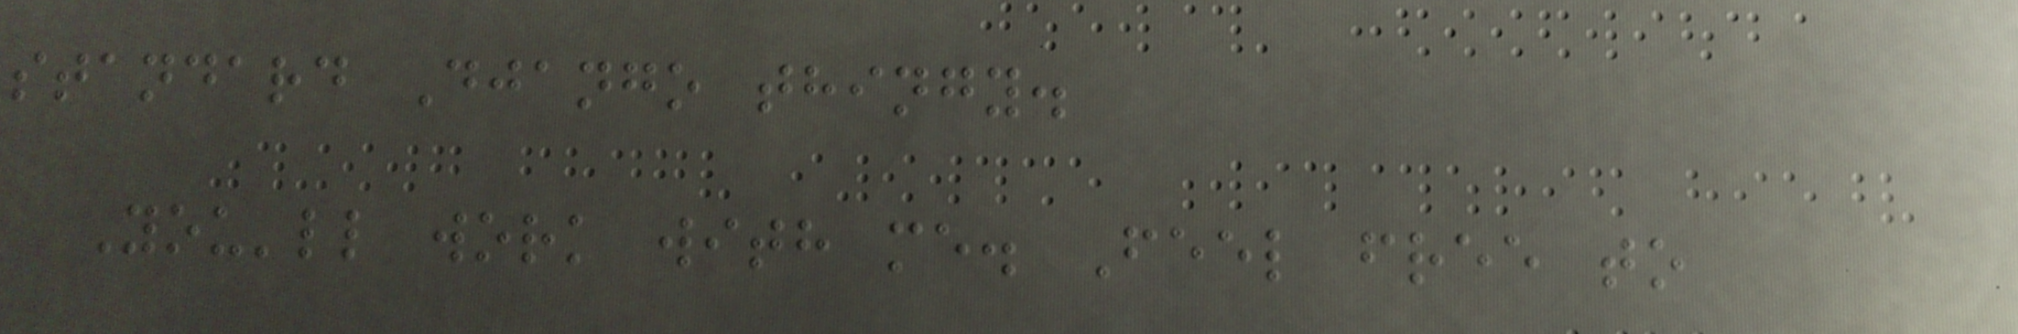standard Django thingy.
You'll work with me. Feel free to
